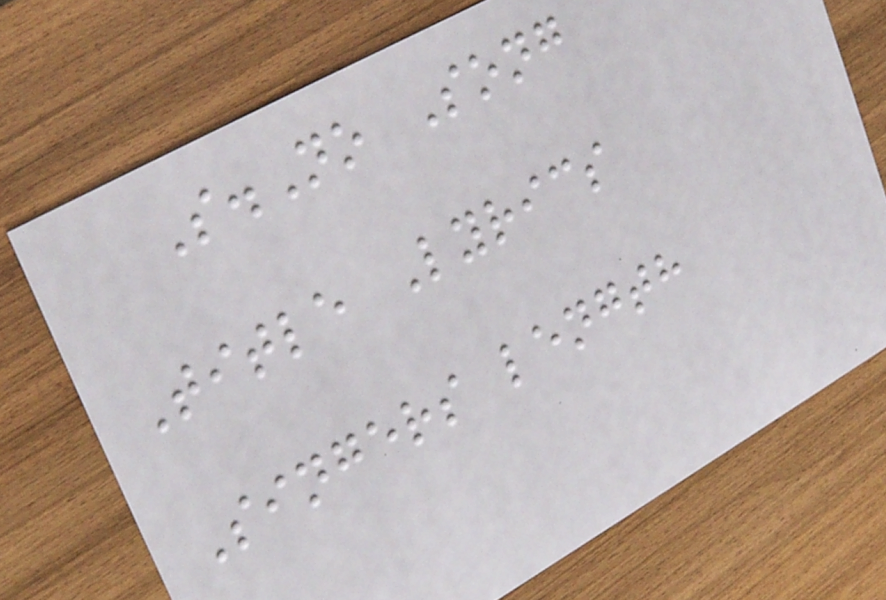S.No Song
Title Lyrics
Singers length
